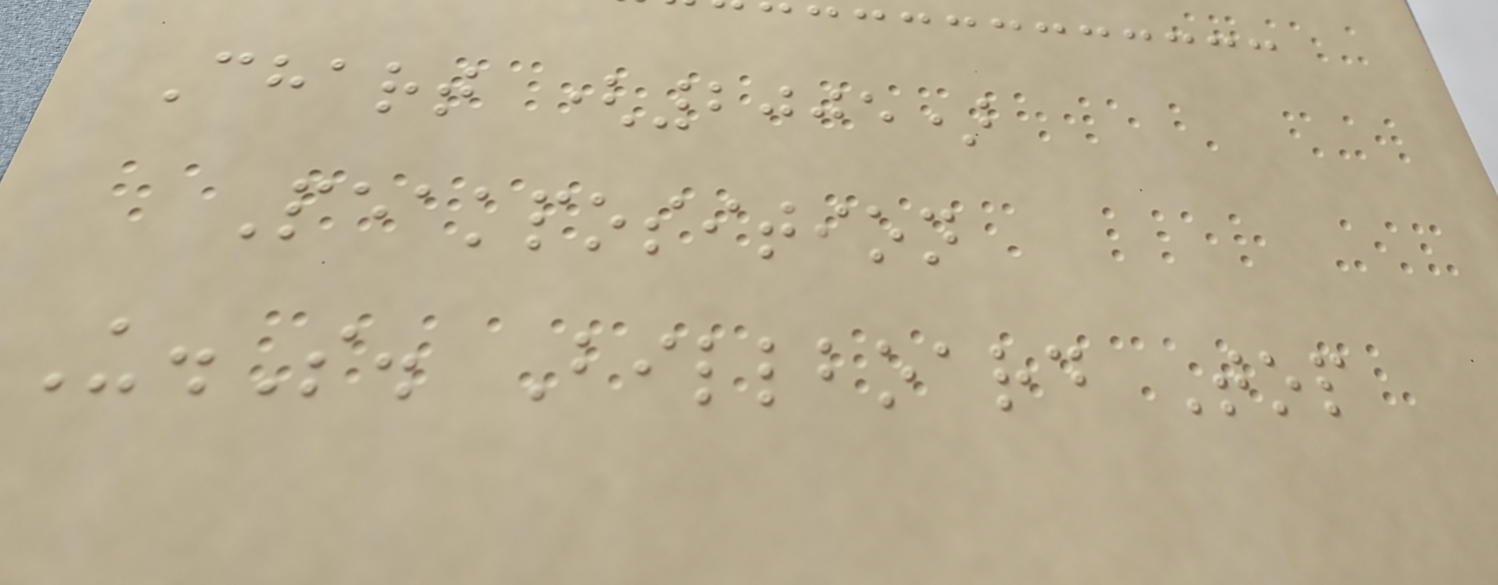Chart (2005)
Peakposition
U.S. Billboard Top
